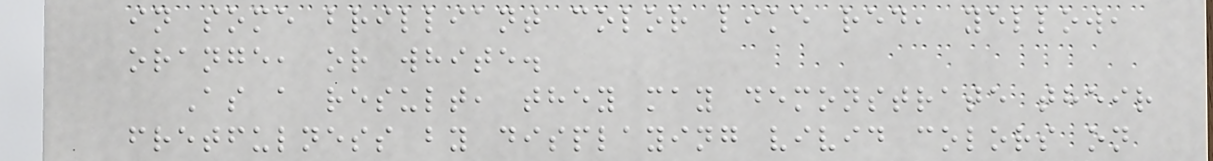in some brilliant color like red, yellow,
orange, or white.
As a result, they may demonstrate their
fretfulness by displaying vivid colors on
